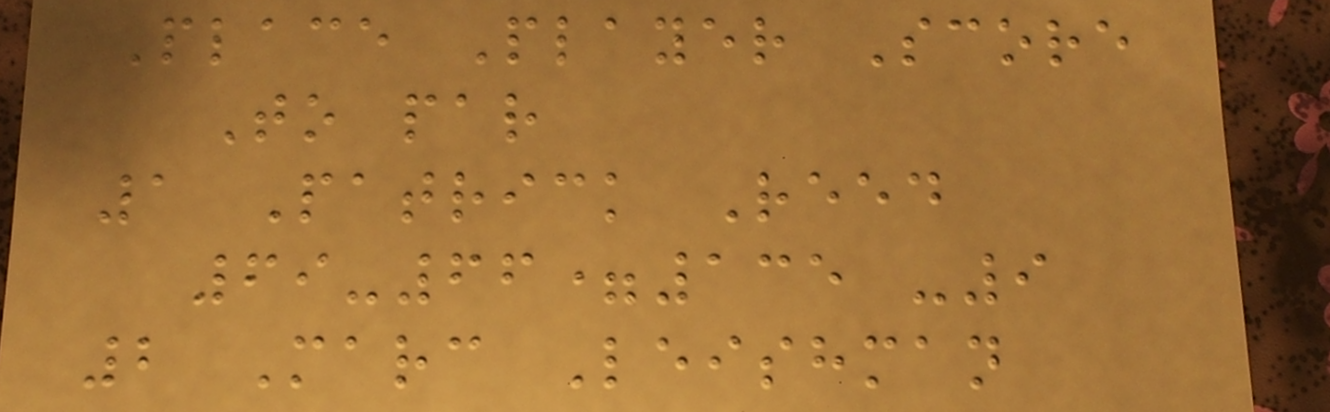Place Player Score
To par
1 Patrick Reed
69-66=135 -9
2 Marc Leishman
